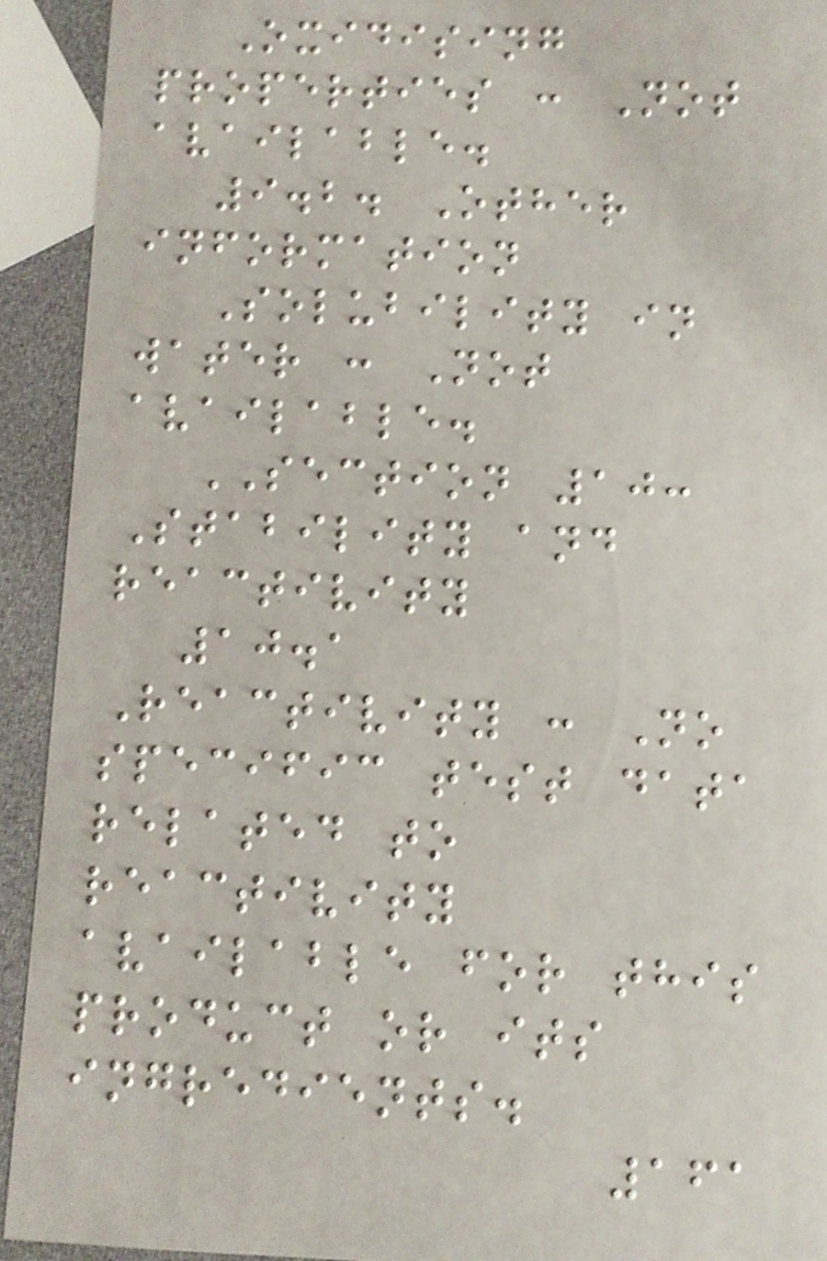Oxidising
properties : Not
available.
9.2. Other
information
Solubility in
water : Not
available.
SECTION 10:
Stability and
reactivity
10.1
Reactivity : No
specific test data
related to
reactivity
available for this
product or its
ingredients.
161
